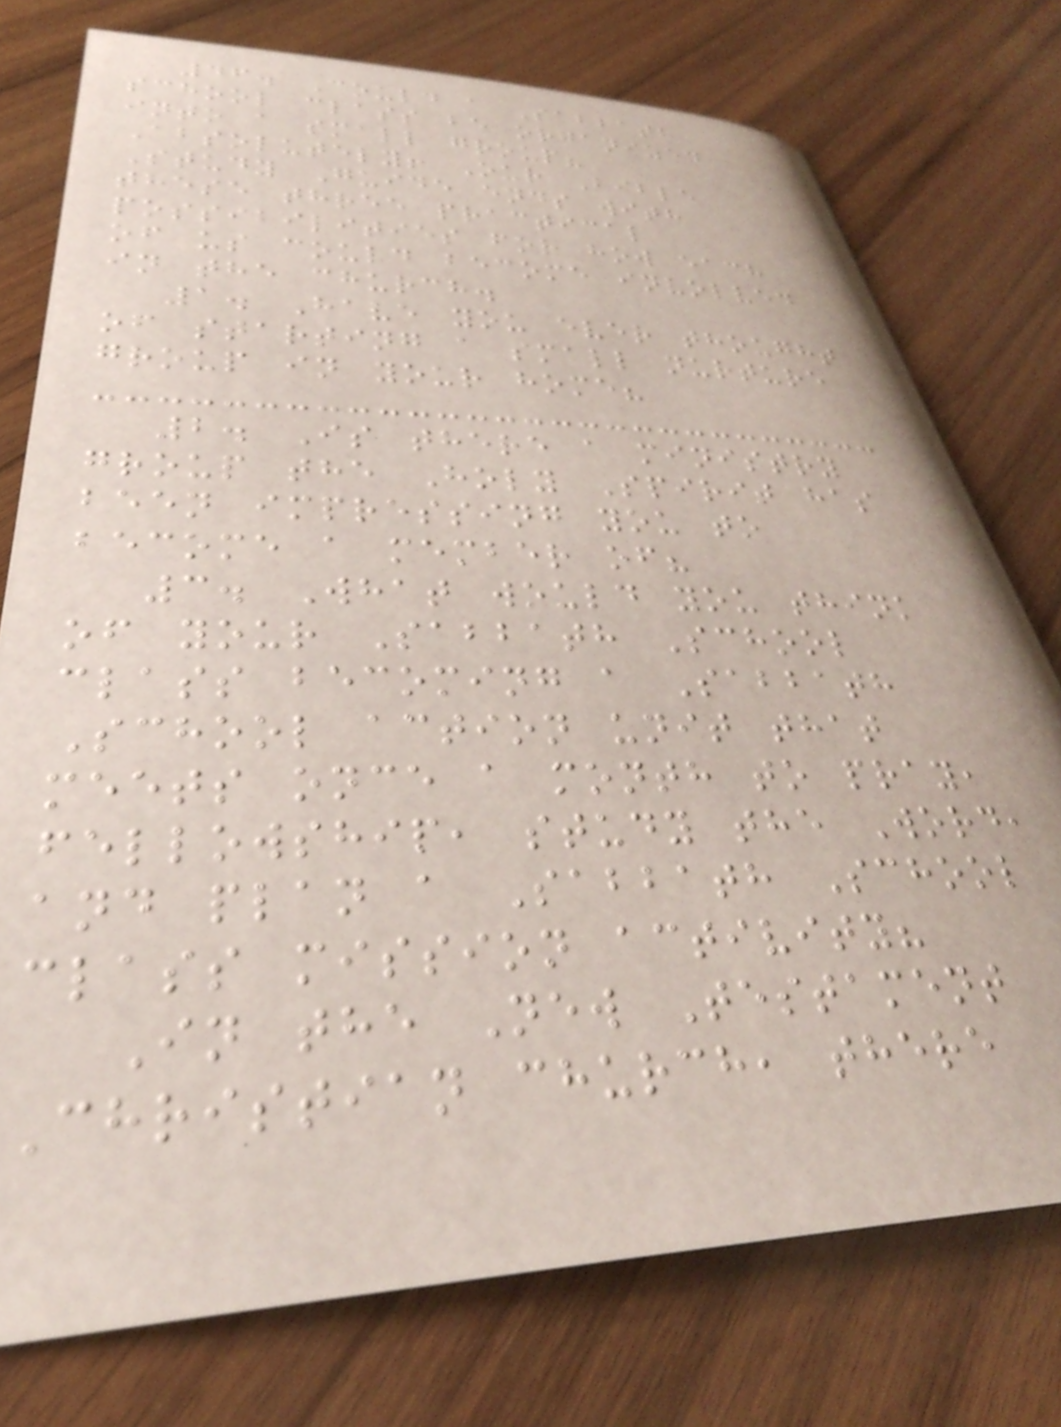46. Could a Sabbath
school class be organized
into a small group?
Absolutely! Our Bible
Study Guide ends with
these three practical
possibilities for how each
of us could become involved
in the church.
1. Have you ever thought
of starting a small nurture
group in your home?
2. Is there a ministry
group the Holy Spirit has
been impressing you to
become a member of?
3. What would you think
of your Sabbath School
class becoming a Sabbath
School action unit that
meets once a month to pray,
fellowship, study the Word,
and plan a Sabbath School
class mission activity?
In the New Testament
Christian church, there
